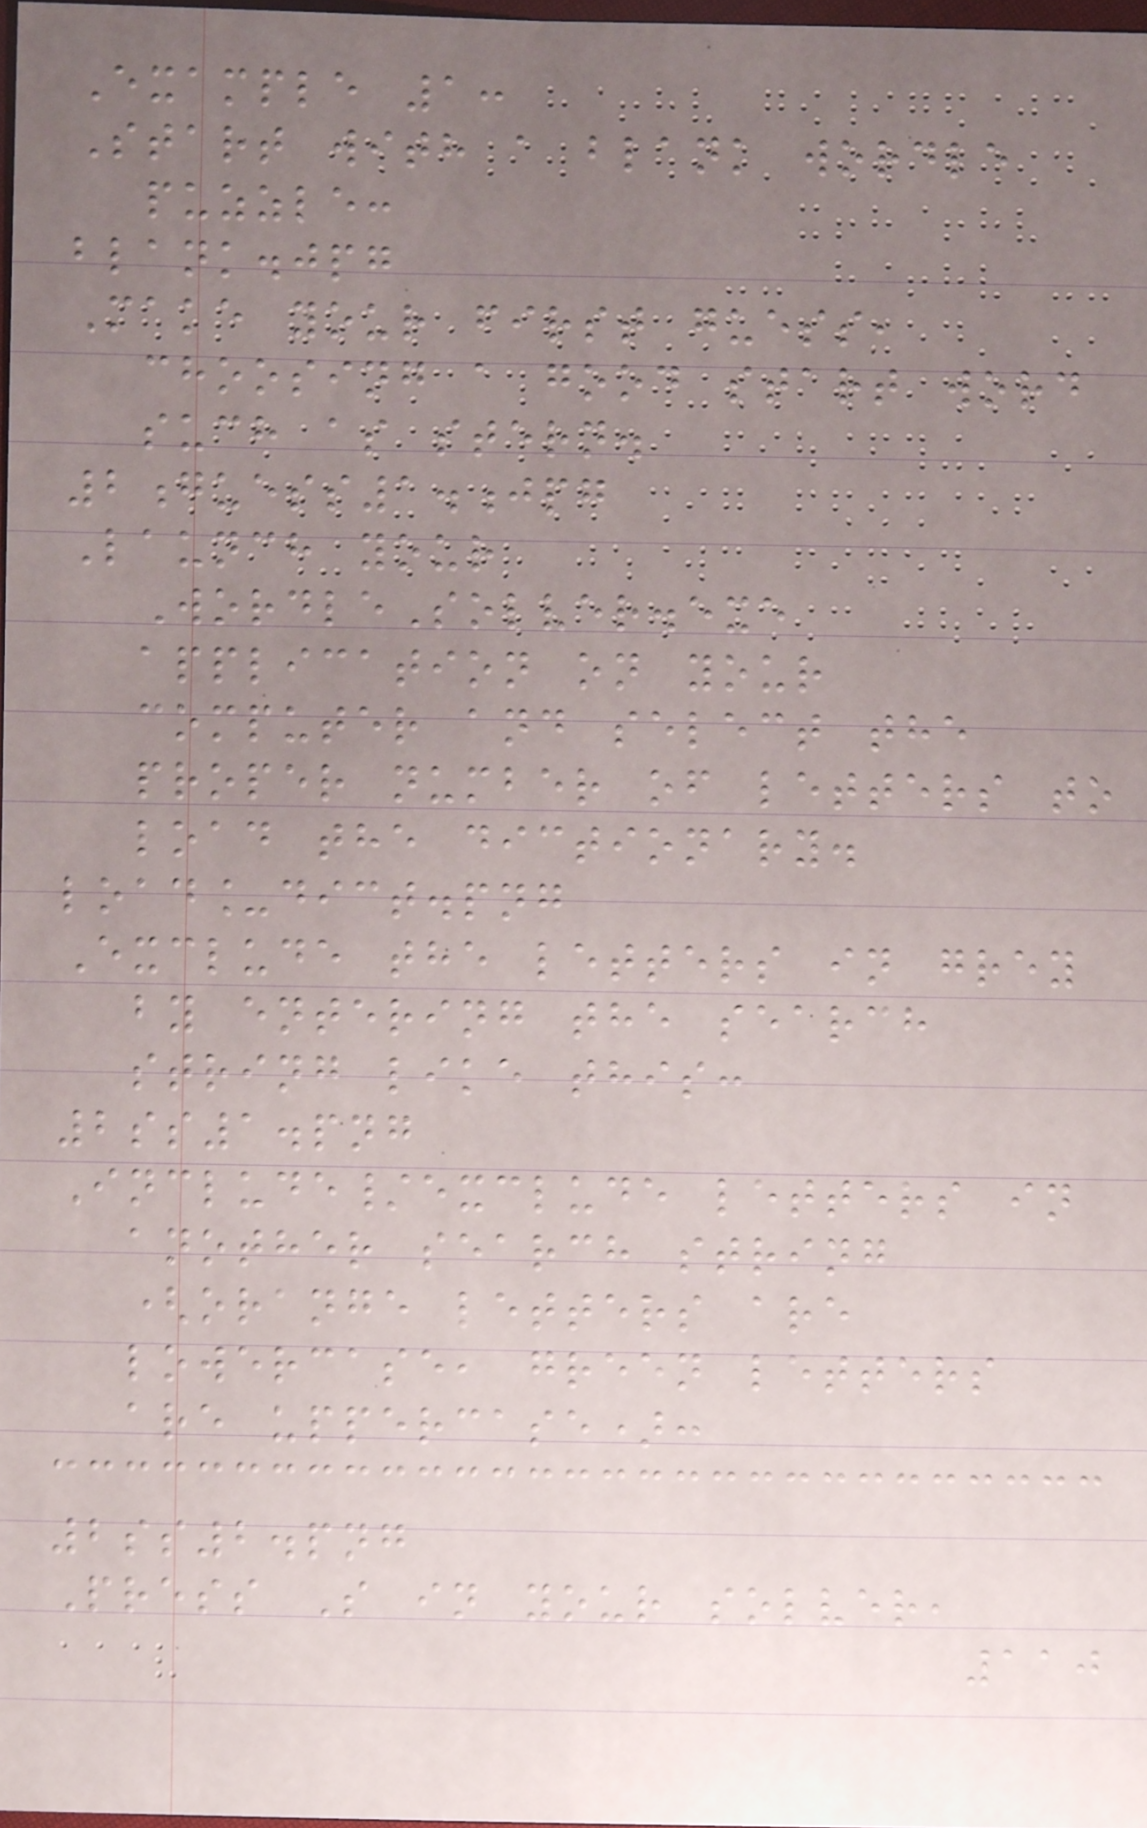Example 1:
Start with a blank wordle
puzzle:
blank.jpg
Make your first guess,
choosing a good start word
such as stern.
2guess1.jpg
Launch your
WordleSolver.exe
application on your
computer and select the
proper number of letters to
load the dictionary.
load_dict.png
Exclude the letters in grey
by entering the search
string like this:
2ss1.png
Include/exclude letters in
another search string
(orange letters are
lowercase, green letters
are uppercase):
2ss2.png
Press S in your solver,
110
